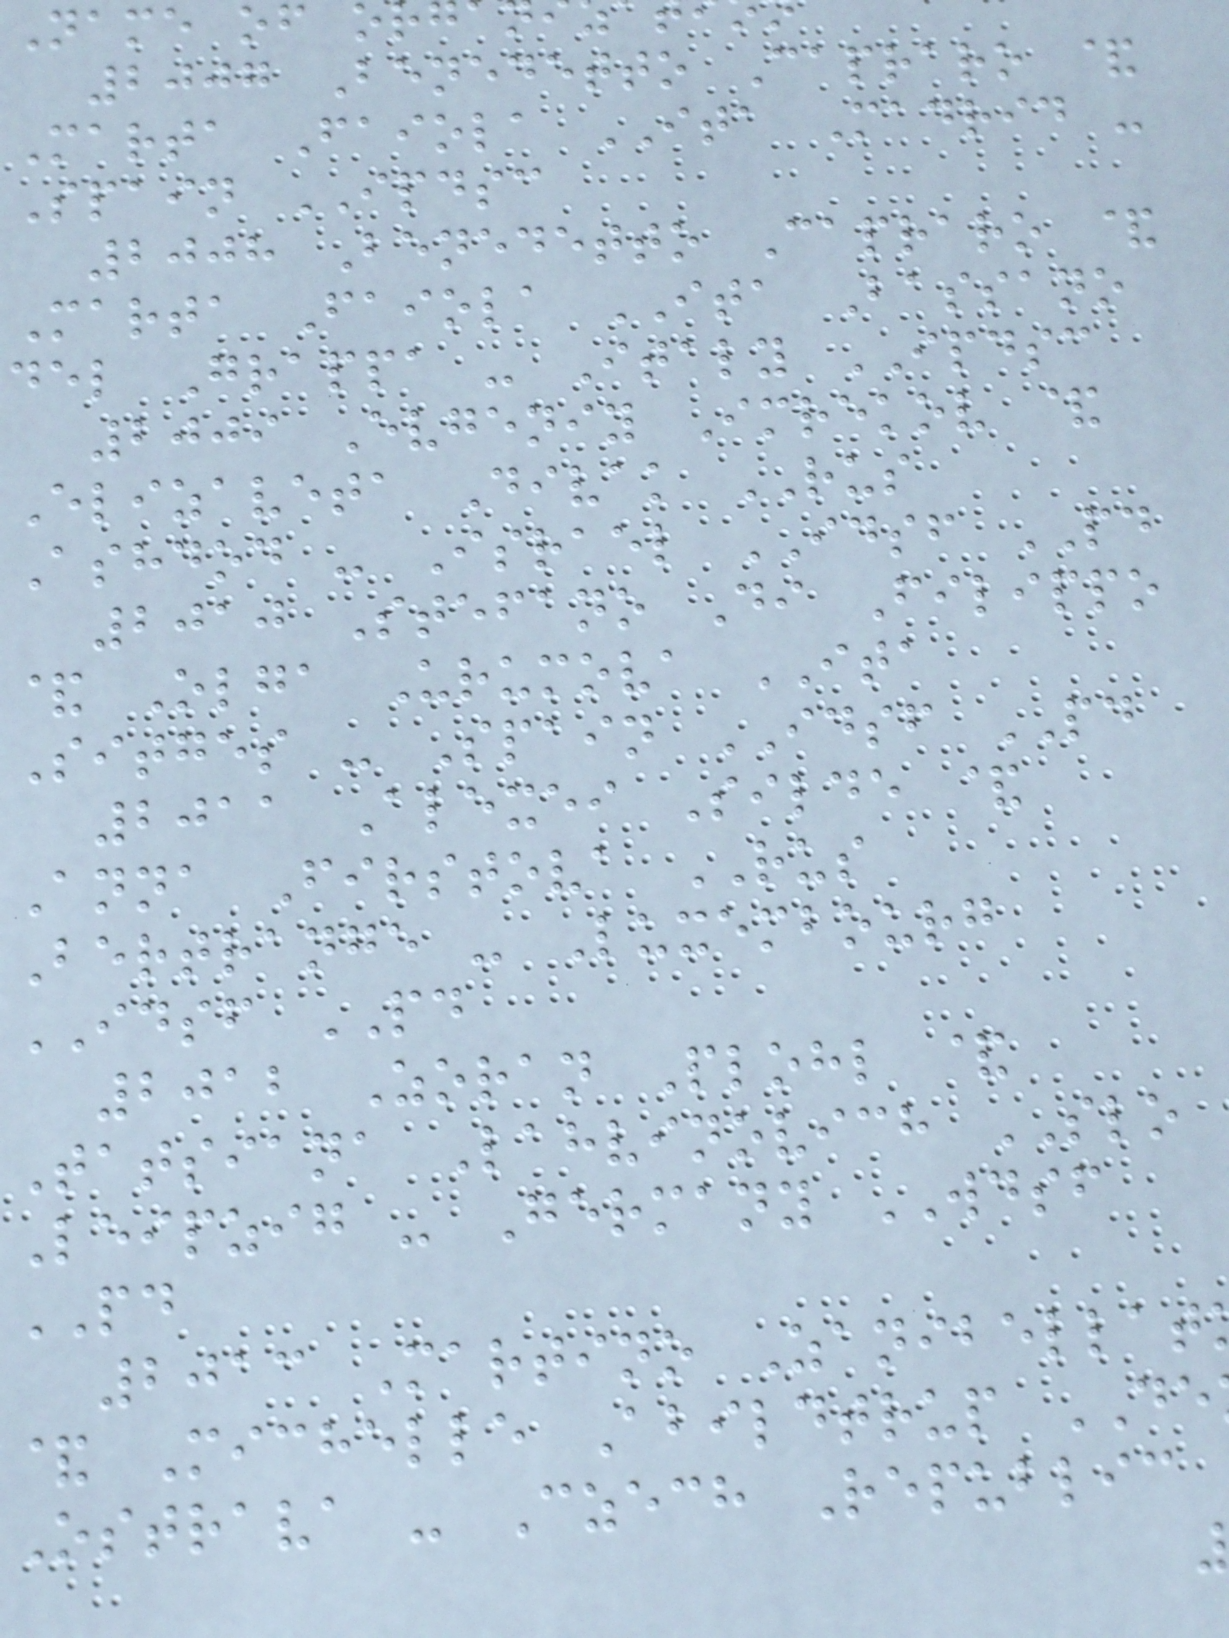Name of o
2007 Benedetto Capraro &
Marta Faiola ITA Madrid -
Spain IPDSC
2008 Benedetto Capraro &
Marta Faiola ITA Bassano
del Grappa - Italy IPDSC
2009 Evgeniy Imrekov &
Elizaveta Divak RUS
Ashdod - Israel IDSF PD
2010 Stefano Di Filippo
& Olga Urumova ITA
Sitges - Spain IDSF PD
2011 Alexei Silde &
Anna Firstova RUS
Bertrange - Luxembourg
IDSF PD
2012 Zoran Plohl &
Tatsiana Lahvinovich SLO
Leipzig - Germany WDSF
PD
2013 Martino Zanibellat
& Michelle Abildtrup DE
Ostrava - Czech Republic
